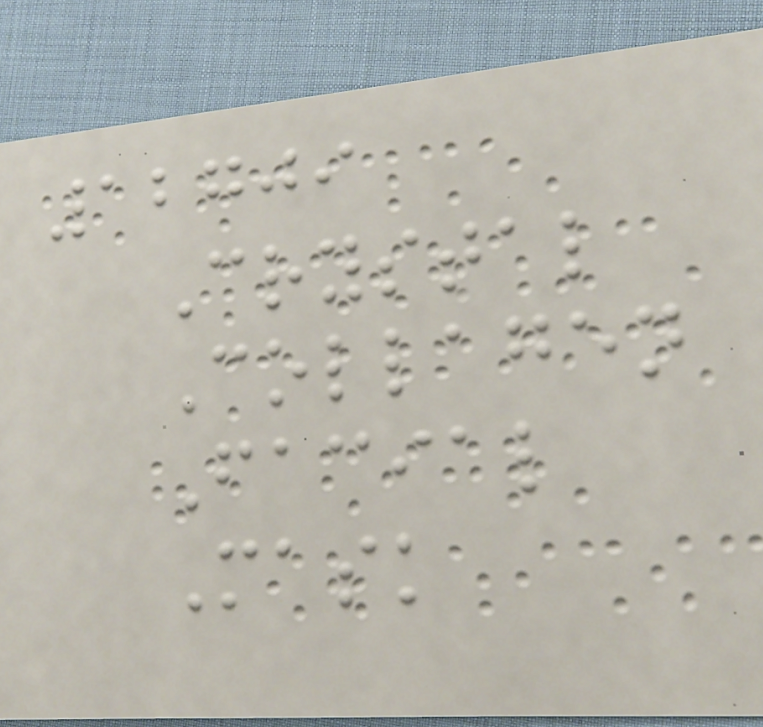12709
Crystal
Collagen
Facial
Mask
